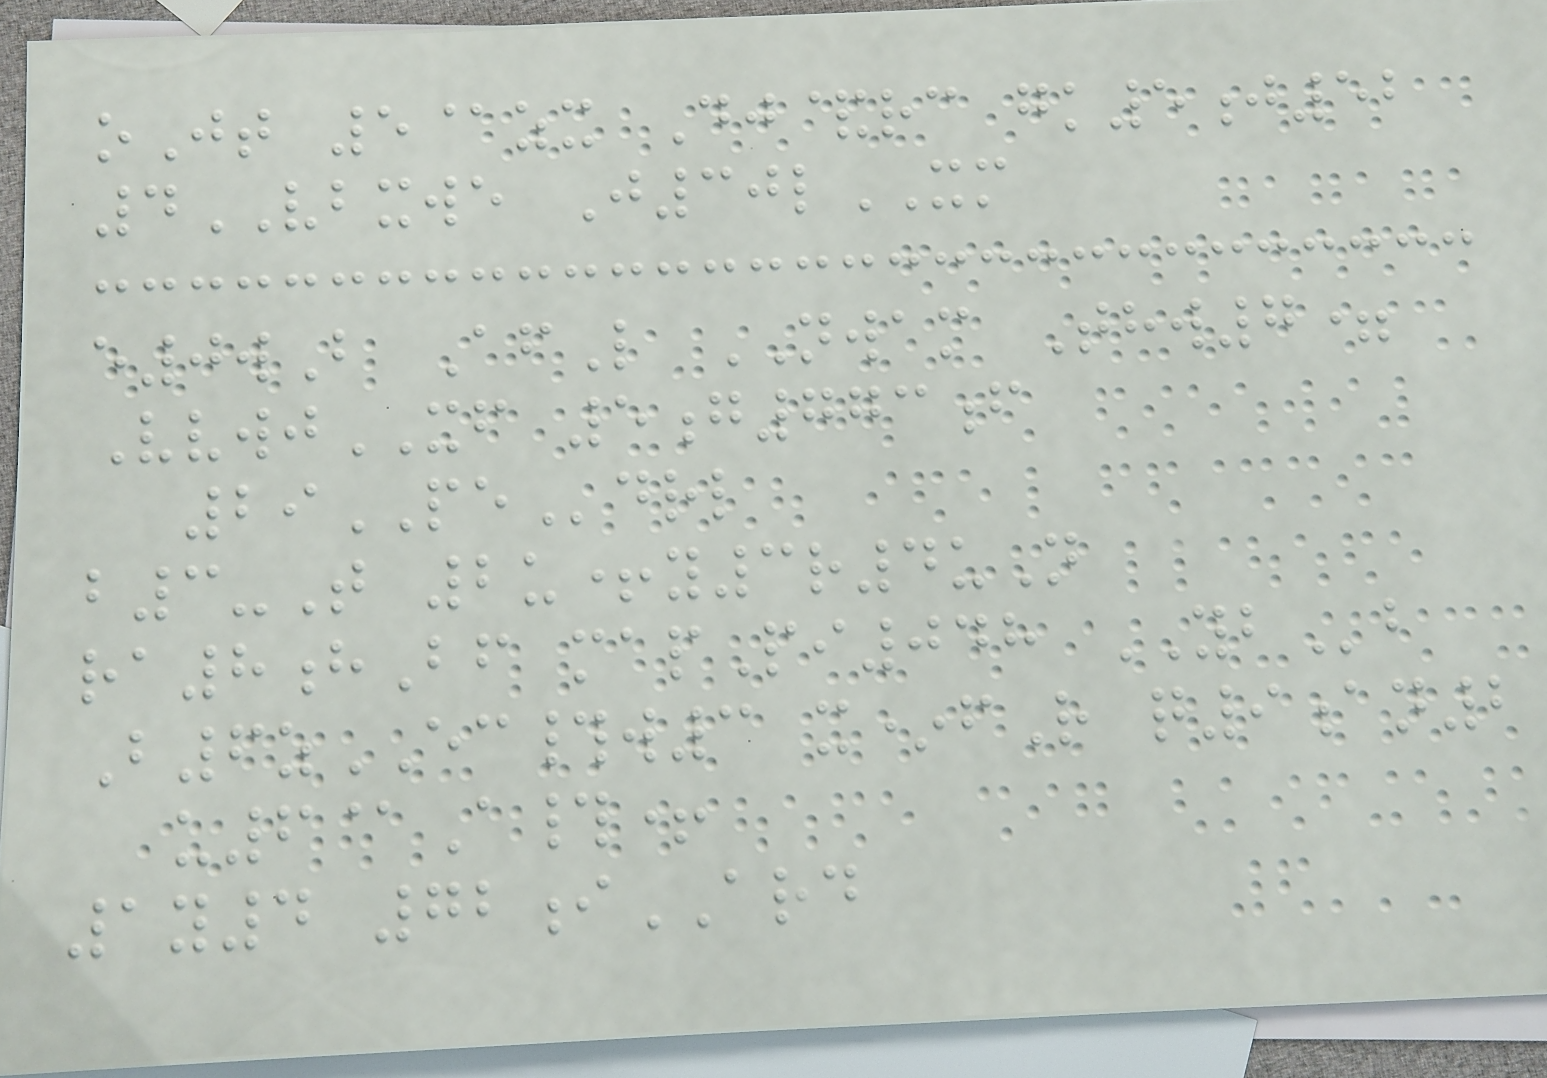oJt 5@zx Dj&rc gk5j52
4VBXWE J30lXM
e0wB AfL NWAM Thw7=
VvwjXF 5g773f
29PEdrl
b3-T 2u+y3r4uN
ra8hBf mapPi048 YBb
B6zEC#w3 x*fR q9an2
u6@A#+
1y4 72iARD
